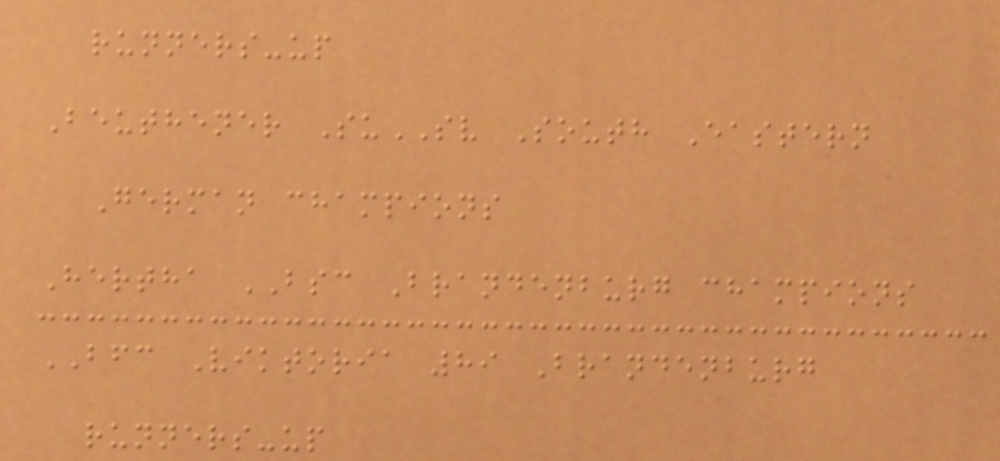runners-up
Beuthener SuSV South Eastern
German champions
Hertha BSC Brandenburg champions
BFC Viktoria 89 Brandenburg
runners-up
